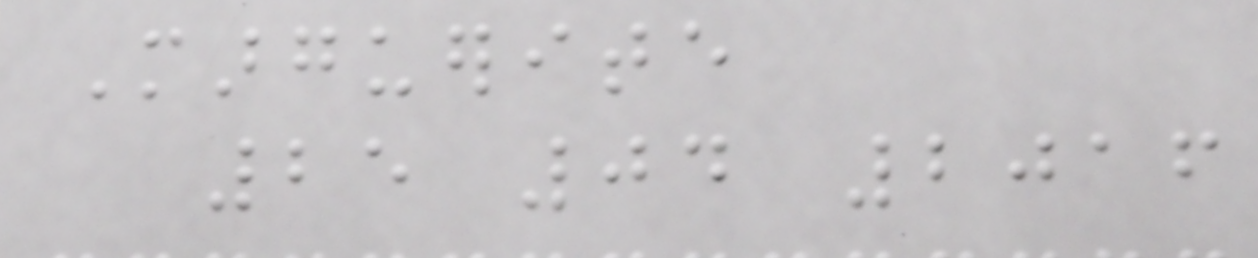Marguerite
25 04 2016
